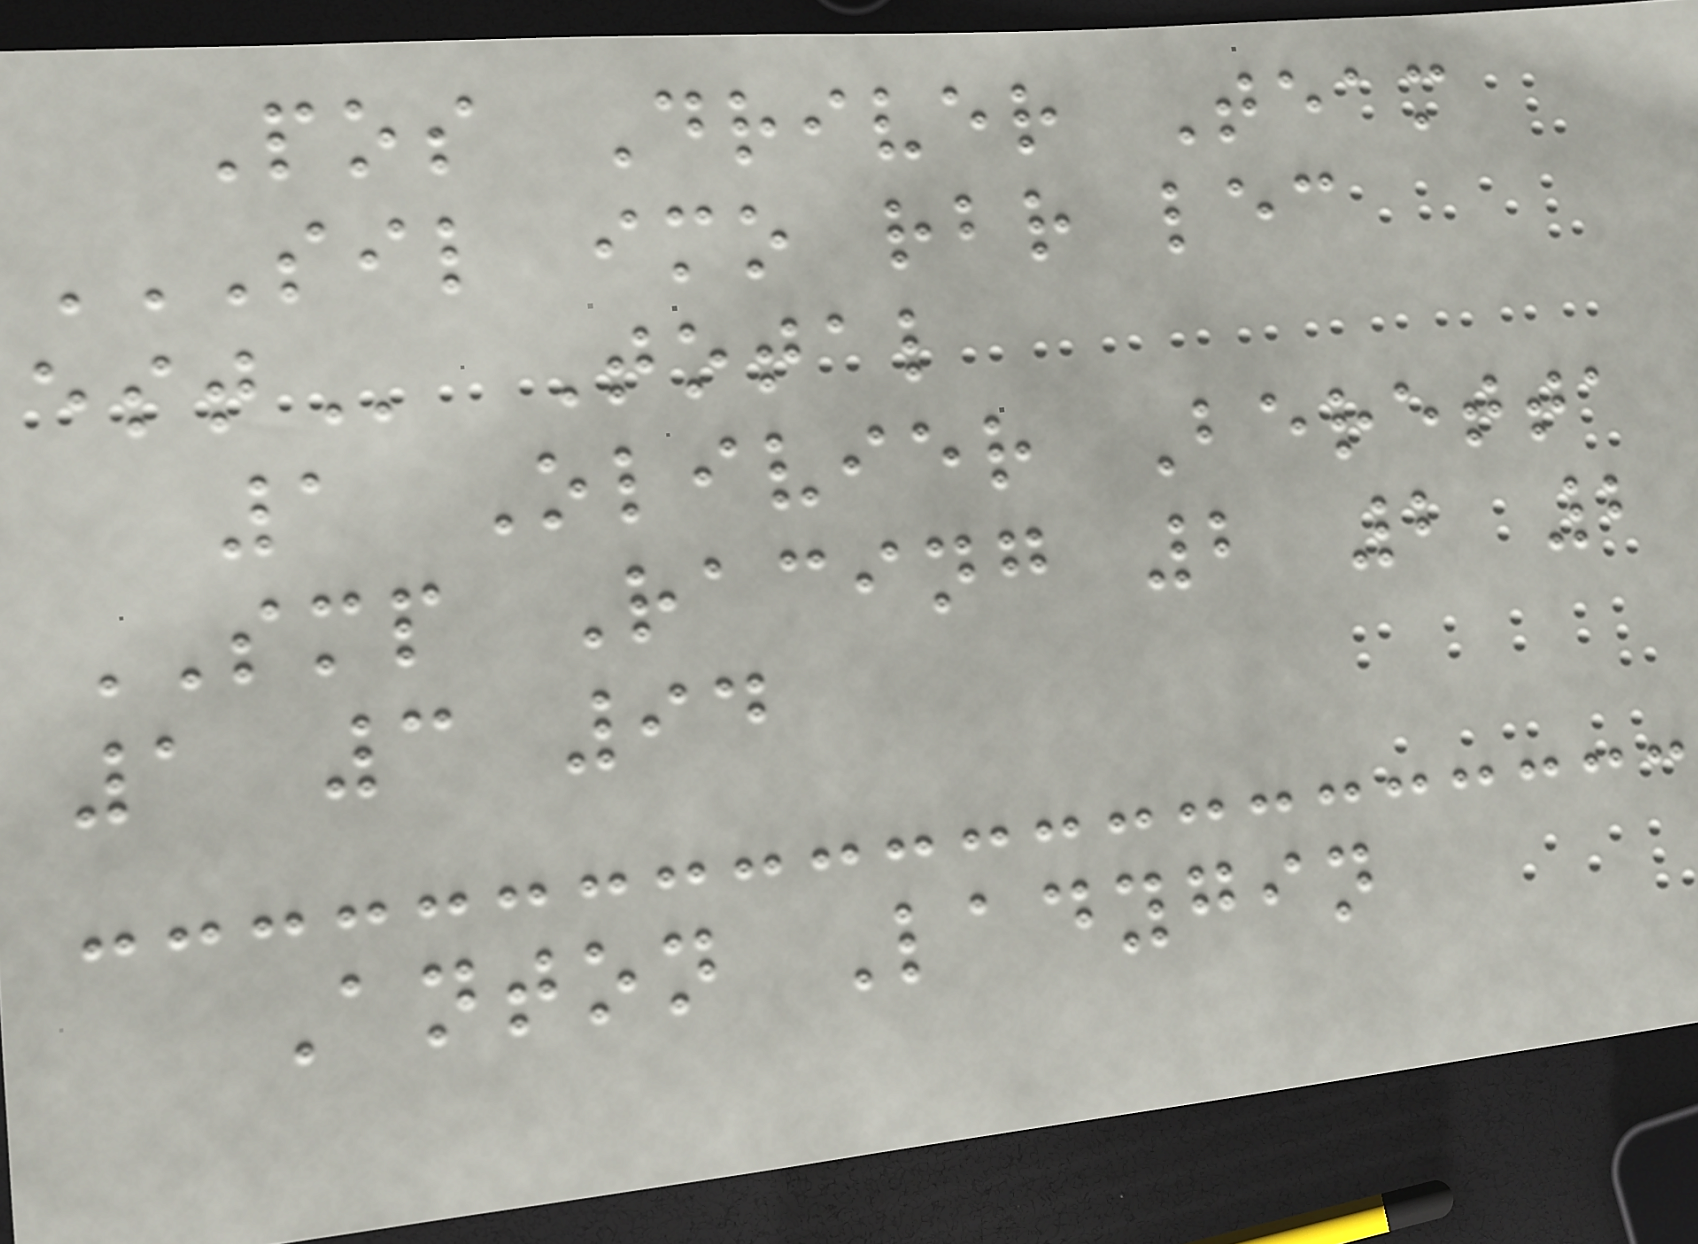Pos Driver Team
SIL IMO RBR LEC
EST Total
1 Olivier Beretta
SMP Racing 2 2 2
1 3 94
Anton Ladygin
